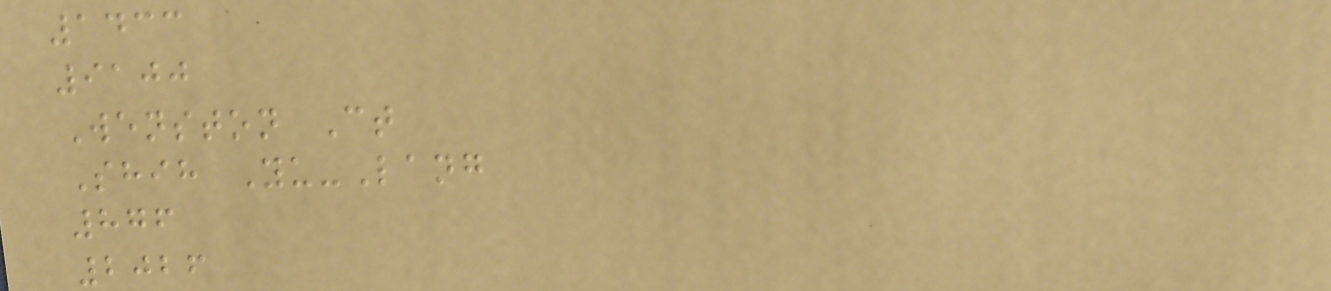1433
9100
Wenston Ct
Shih Yu-Lang
876
2026
